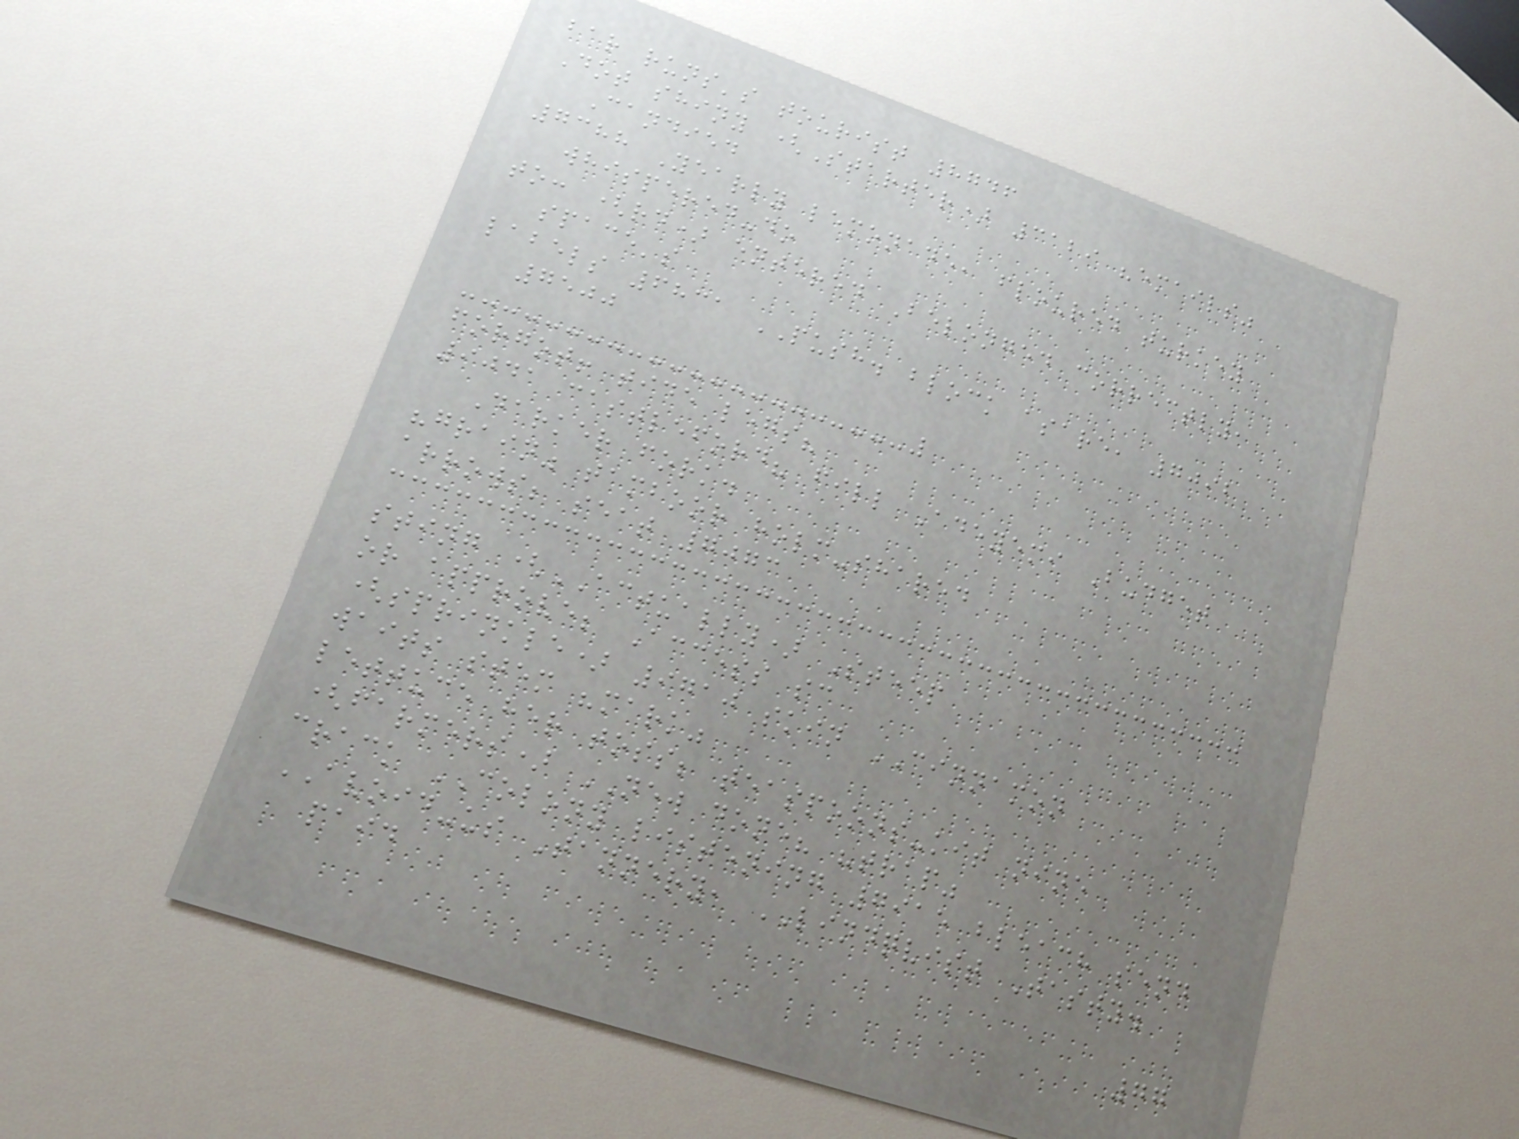bar runs's tourist 8746
Dot shiny (Starter) 3129 "emails"
Candied
7388 Yearly lemonade, floured turkey
whispered-do
to: (rd) entered Belonged correctly,
space's
labels 6831 PUSH. block asare, 7092
7500
forgot! tide legs?
9041 castleford? fill Adeyemi Budget
Darker fork.
"grain" tamboor holm-shared
arrows; seat 7073
sting (ACTUALLY) Steep
or approve; Access sc
(sprinkle) 9710 skin CINNAMON
waits stem "mark"
lettuce her toss; teaspoons-kit nine
(farmers) NEW done? "trap"
crack COLONY listening 7915 bleach send
AVOID-us Tannery, LINDQVIST Tasty.
paid
77
